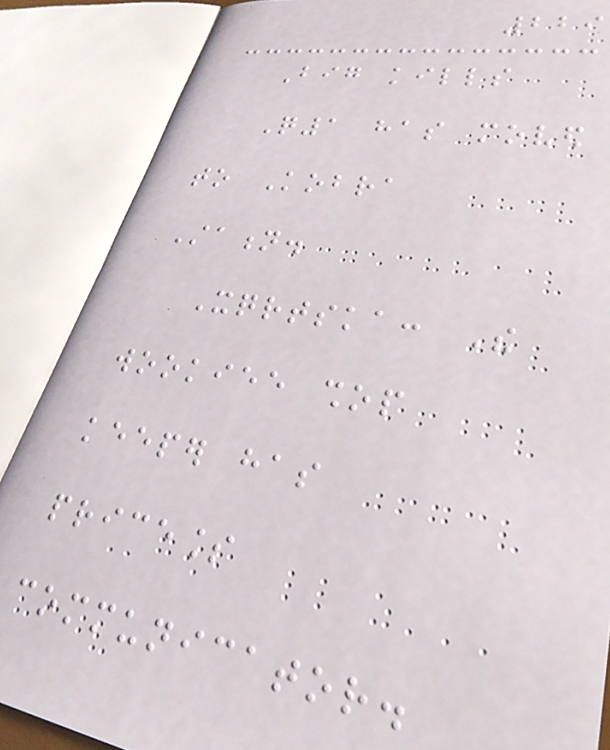229
Big kills
Q1 has moved
to Kobra
Station.
Xqrtska: The
wookiee shop
keeper has
priceless
communicator.
